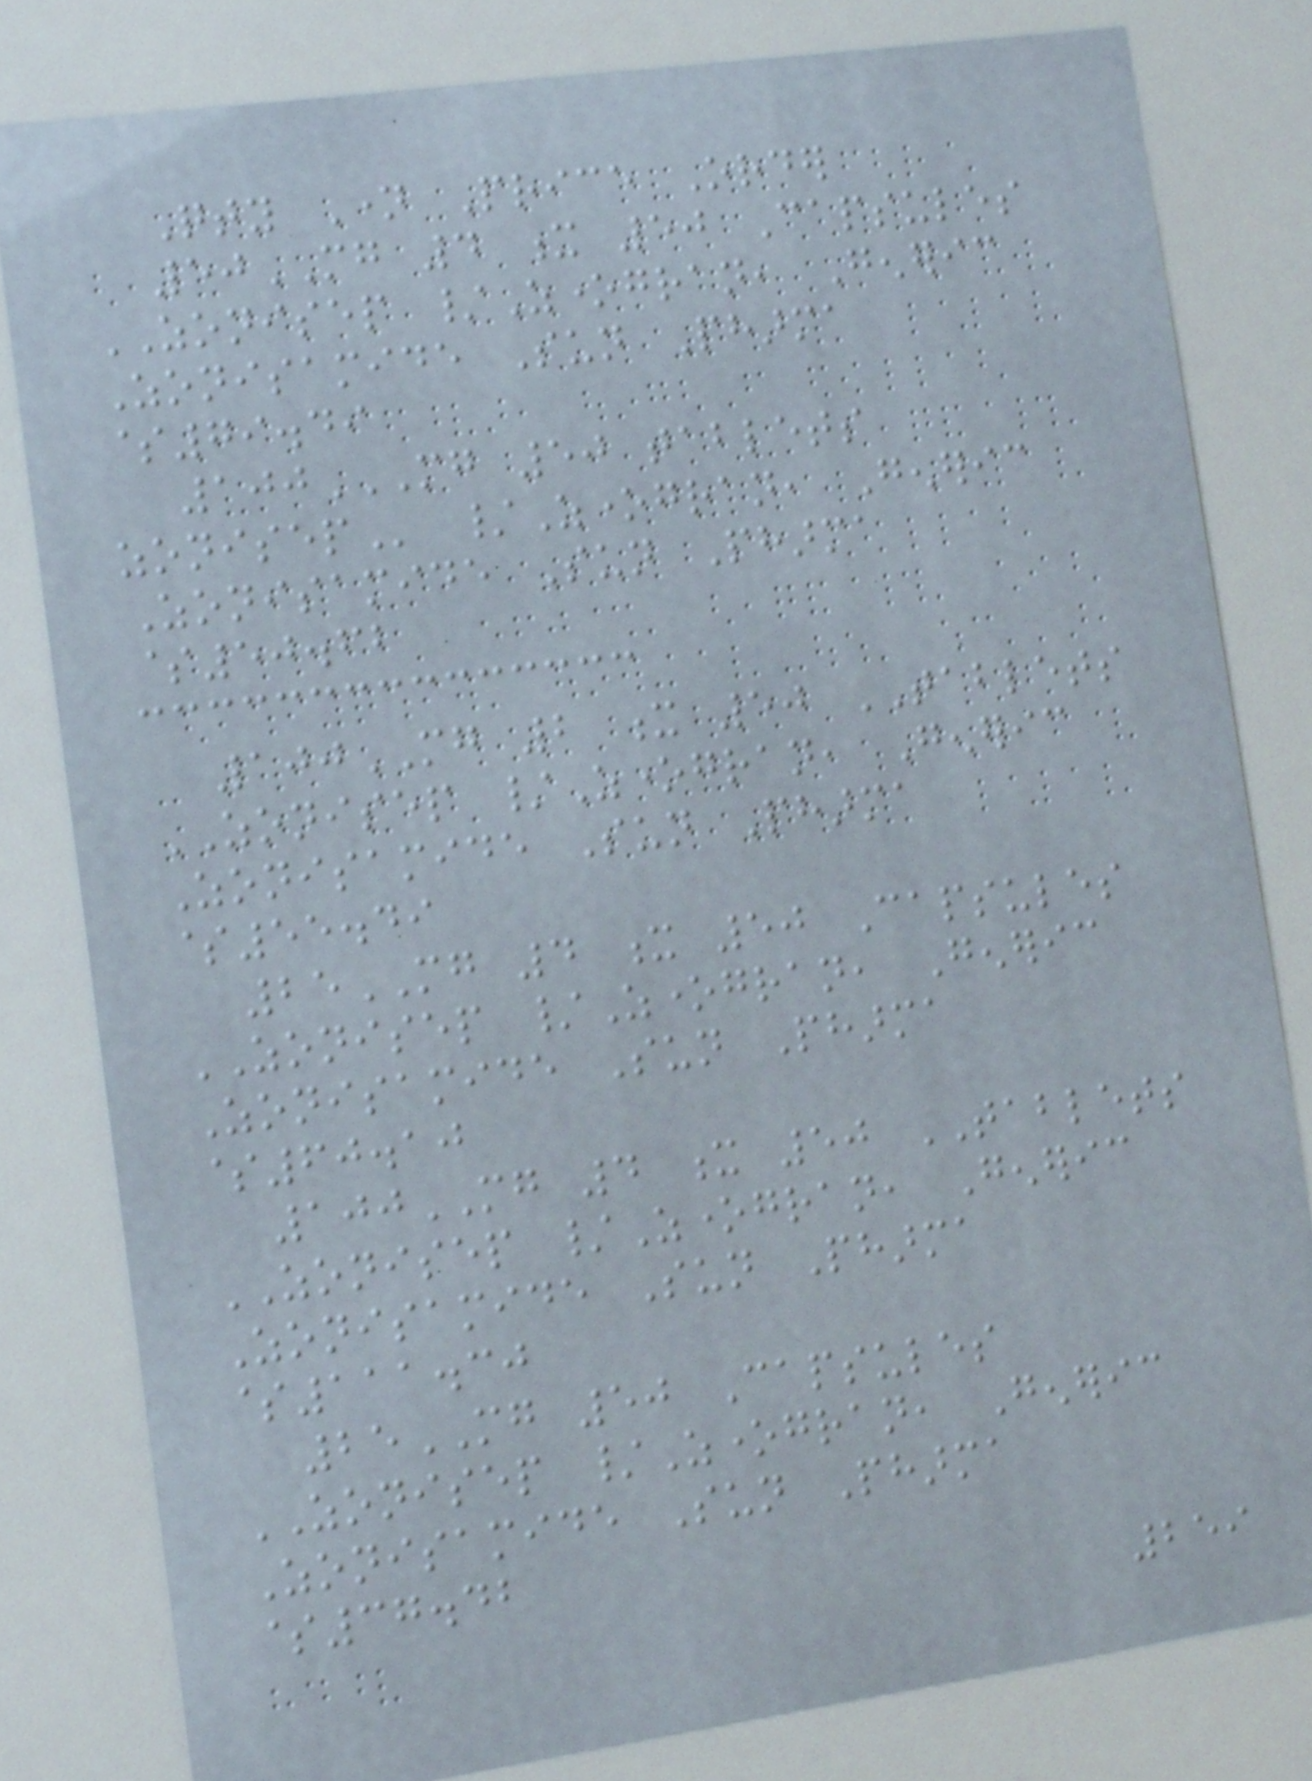Qty Name Price Order
50MG 4 x 50 Capsules
ZONISEP /Zonegran, Generic
Zonisamide Sun Pharma
$79.49
100MG 50 TABLETS
ZONISEP /Zonegran, Generic
Zonisamide Sun Pharma
$50.62
100MG 2 x 50 TABLETS
ZONISEP /Zonegran, Generic
Zonisamide Sun Pharma
$55.49
25MG 4 x 50 Capsules
ZONISEP /Zonegran, Generic
Zonisamide Sun Pharma
$60.10
100MG 4 x 50 TABLETS
ZONISEP /Zonegran, Generic
Zonisamide Sun Pharma
$111.30
25MG 50 Capsules
ZONISEP /Zonegran, Generic
Zonisamide Sun Pharma
$37.42
259
